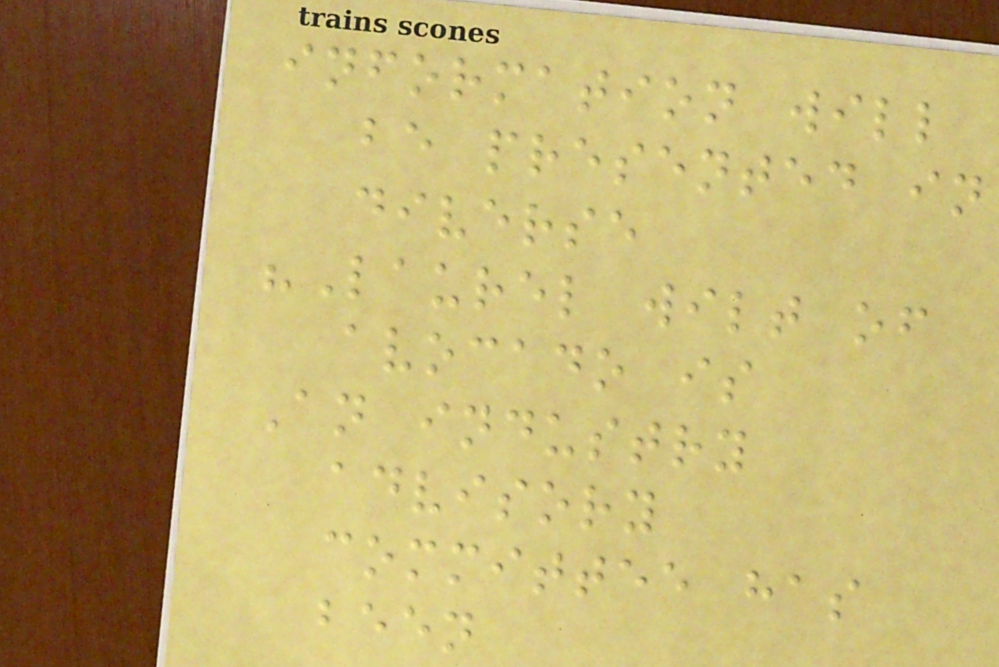information will
be presented in
diverse
"Laurel wilt of
avocado is
An industry
advisory
committee has
been
